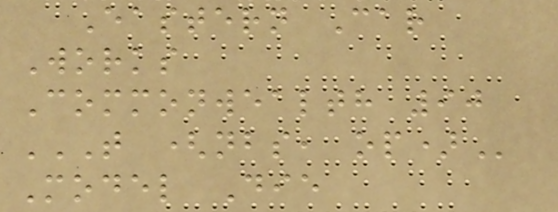Eastern Car
Works
Commonwealth 90
T (NBS, OP)
Model Die
